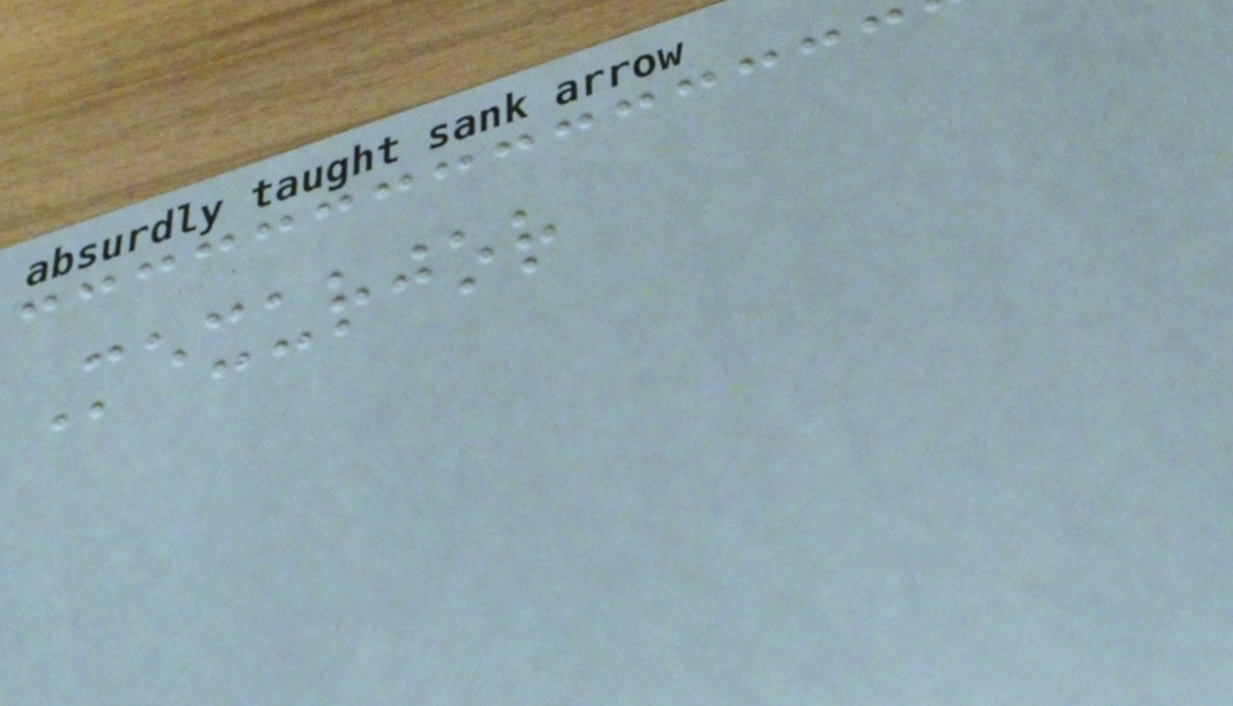Mexurjor
